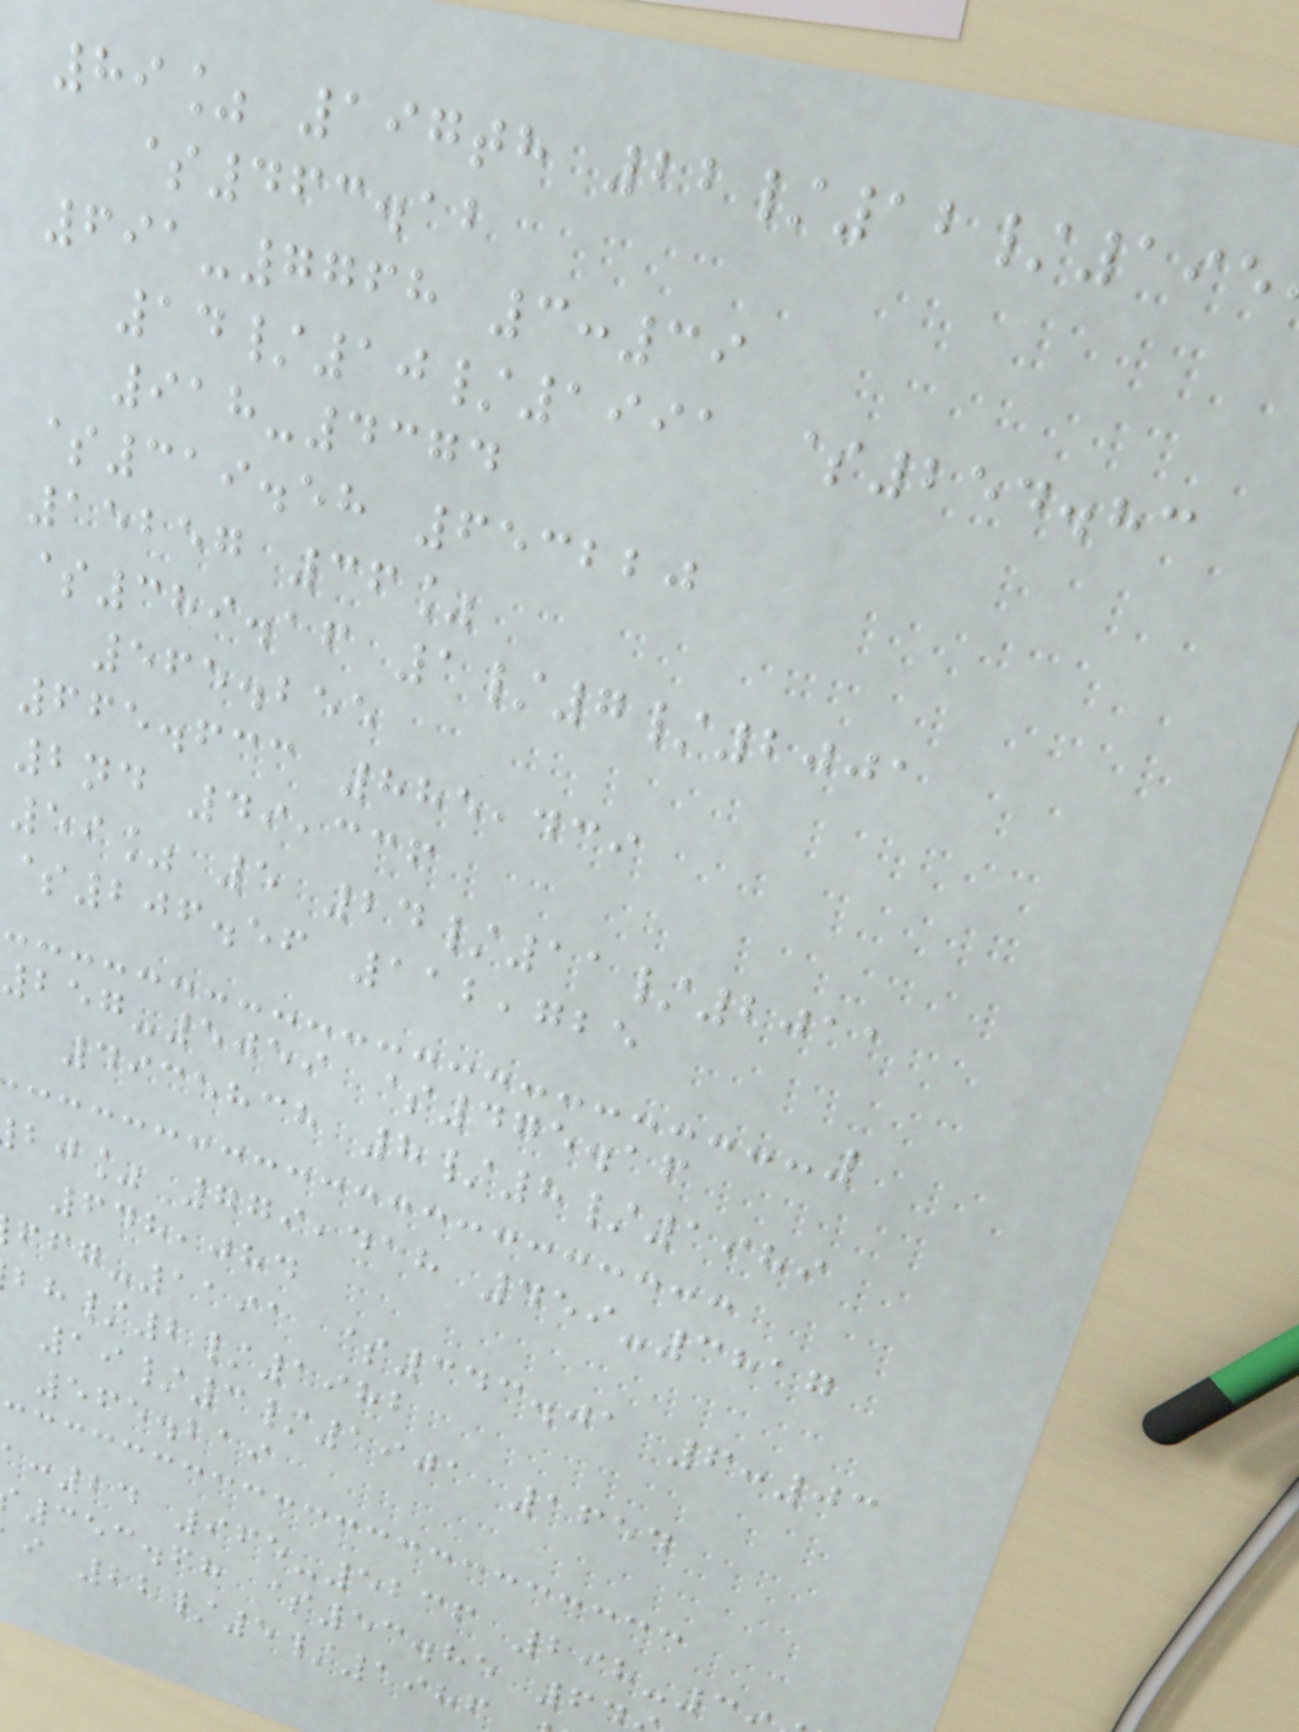89% 197th 22/12/195
$463.12
691-7768 3:39
14/10/1991 $254.83
918-4374
$319.58 653220
15257 36%
$389.16 1/7/2001
565.255
665.633 885,439
2nd 49,336
59% 5 24/11/2011
$206.56 112,725
257-5059 $475.16
4935838 8/8/1989
bj% 779,418 459-3817
648,084
-1191 $343.01 6:03
/2/1982
19/3/1901 1654
565.219
:24 965-5236 298-3
353.68 $53.85 6
i 22/5/1986
